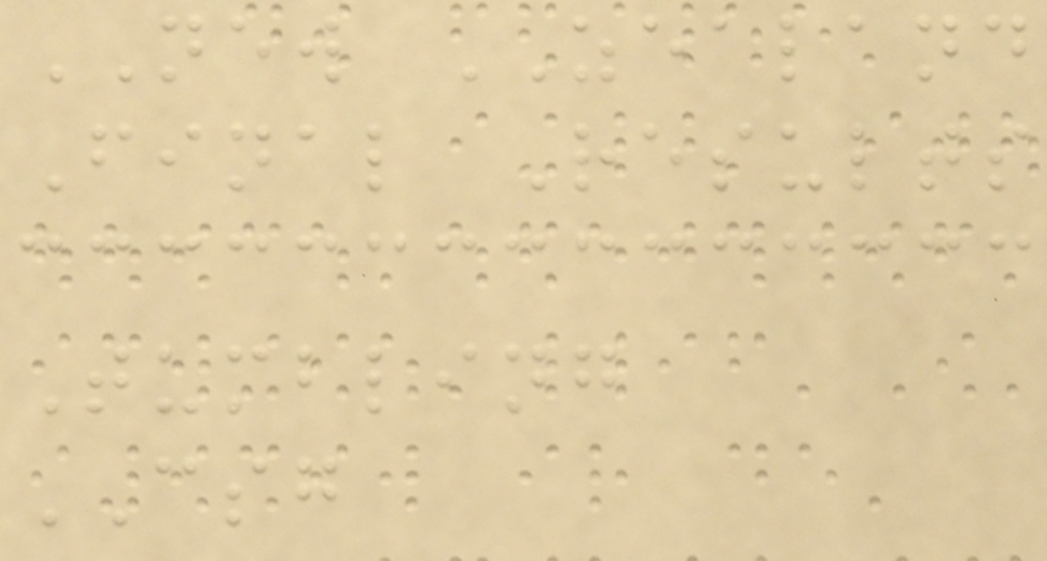NEW ZEALAND
Final Results
Tumbling
CSG
